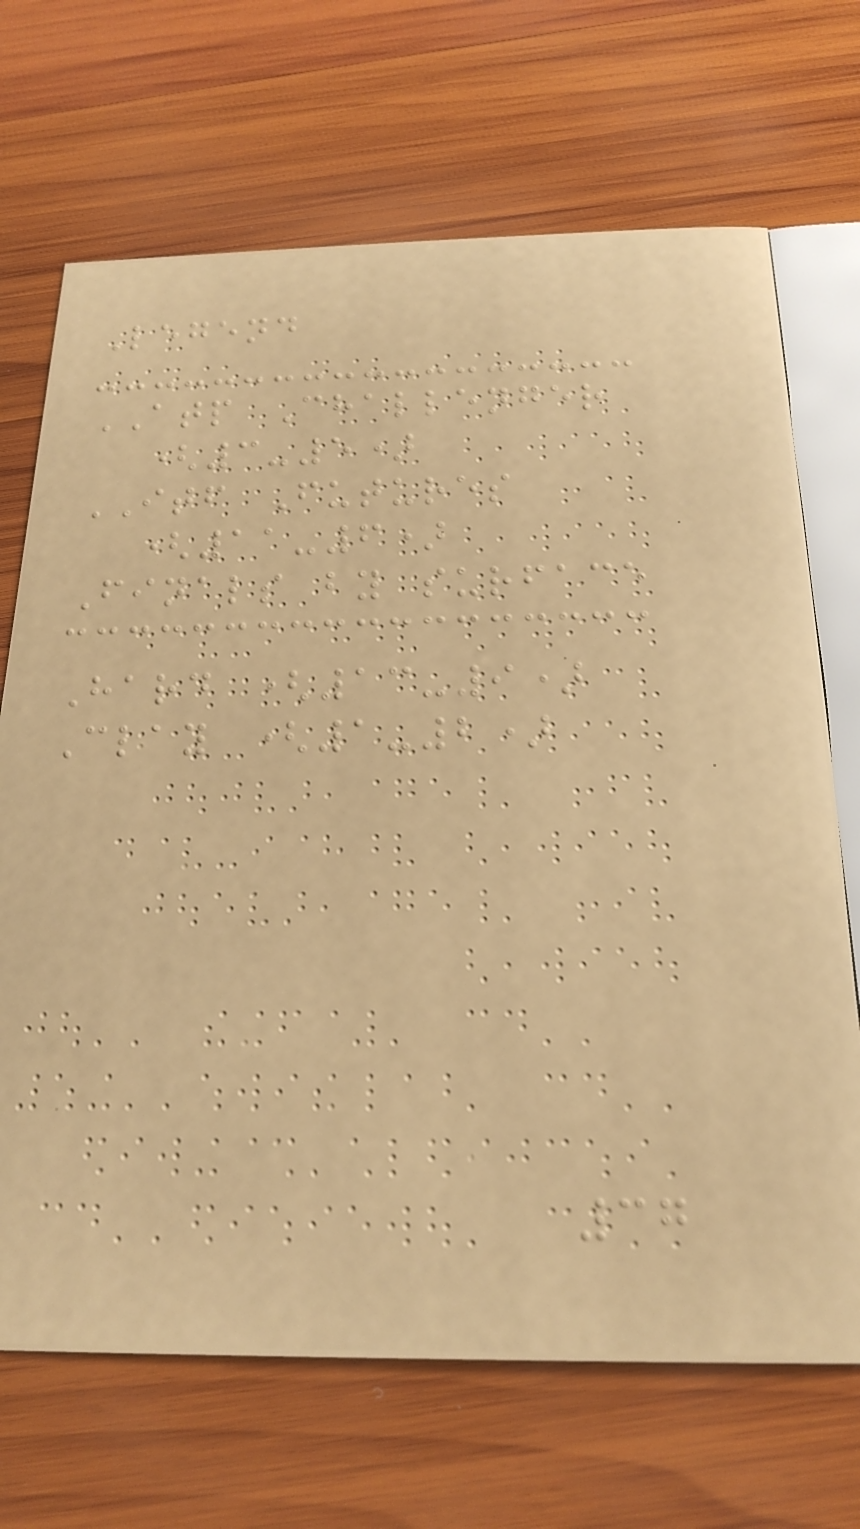Legend
ATP Challenger
(3-5)
ITF Futures
(11-6)
Finals by surface
Hard (13-9)
Clay (1-2)
37
